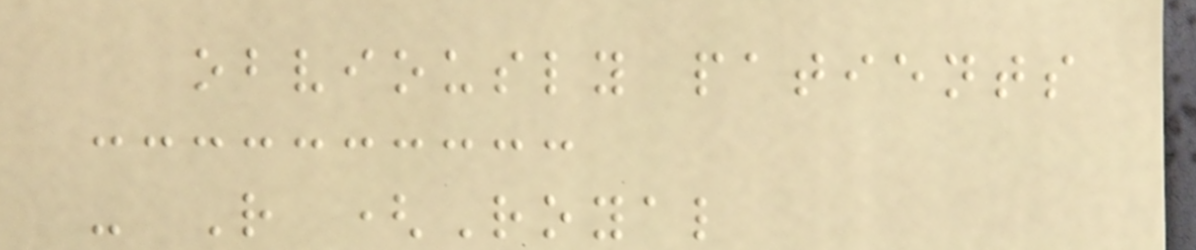obviously patients
- R (Royal
